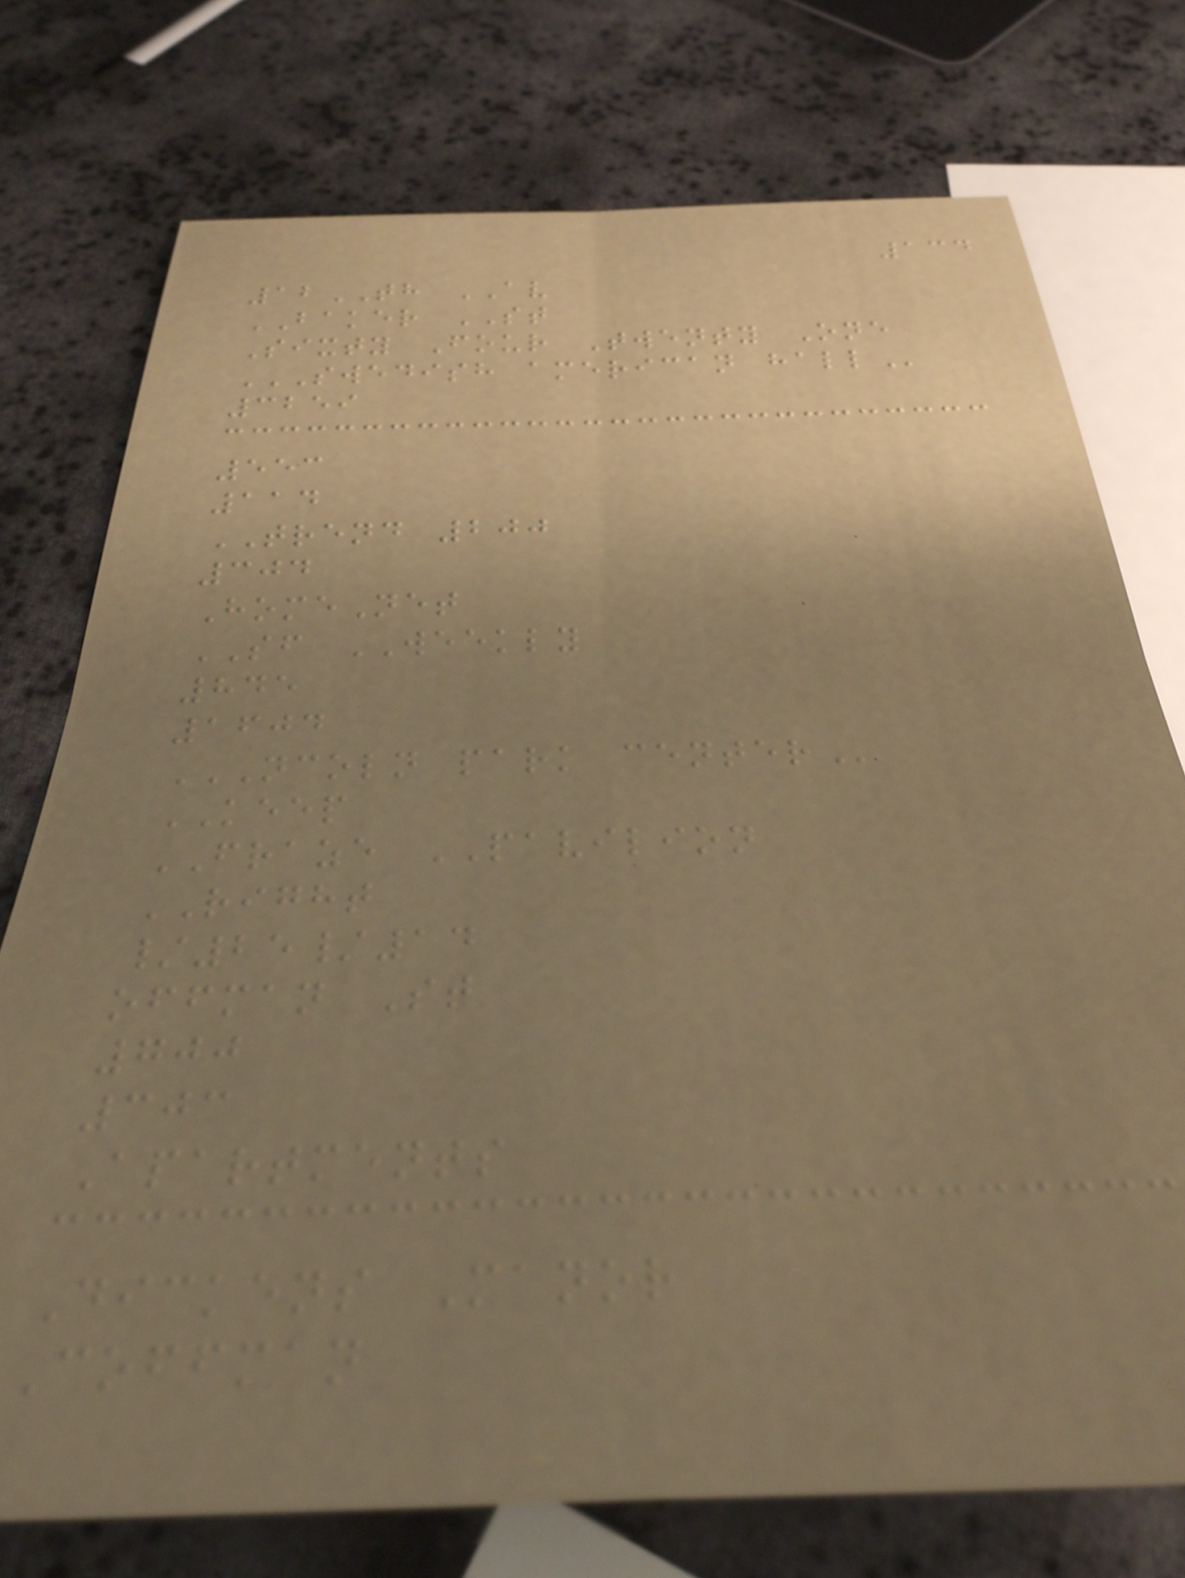134
12TH AV
BAKER ST
Sixty Four Twenty One
SWEDISH AMERICAN HALL
3259
553
114
TREND 200
304
HomeNet
SF WEEKLY
845
1604
NCOLN PARK CENTER
KEEP
FRAZE PAVILION
RIGHT
/25/14
offman St
700
303
Apartments
Dickens Manor
Coffman
